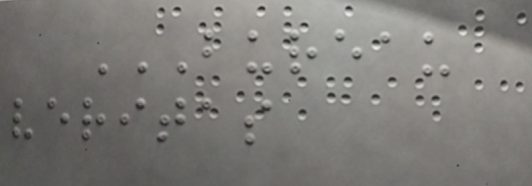BUREAU
VERITAS
